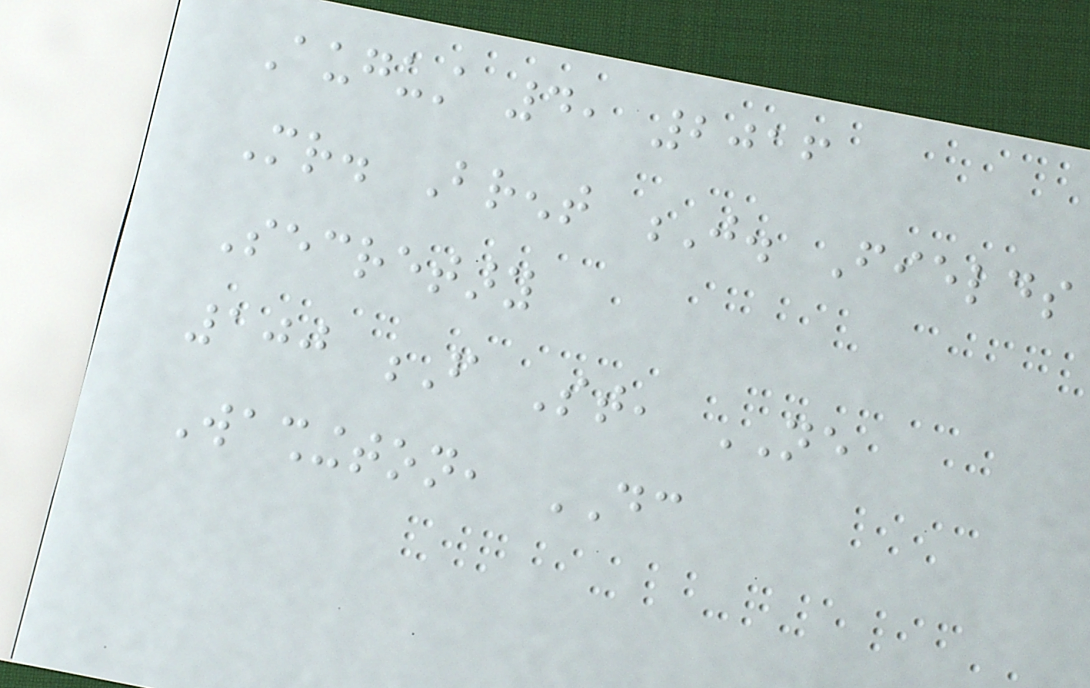August 4, 2016
Mr. Brent J. Fields
Secretary
100 F St, NE
Washington, DC
